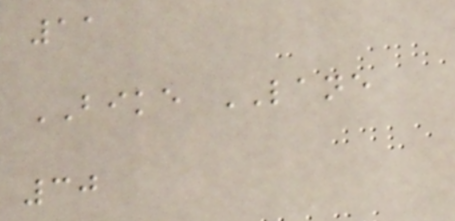11
BIKE LANE
30
